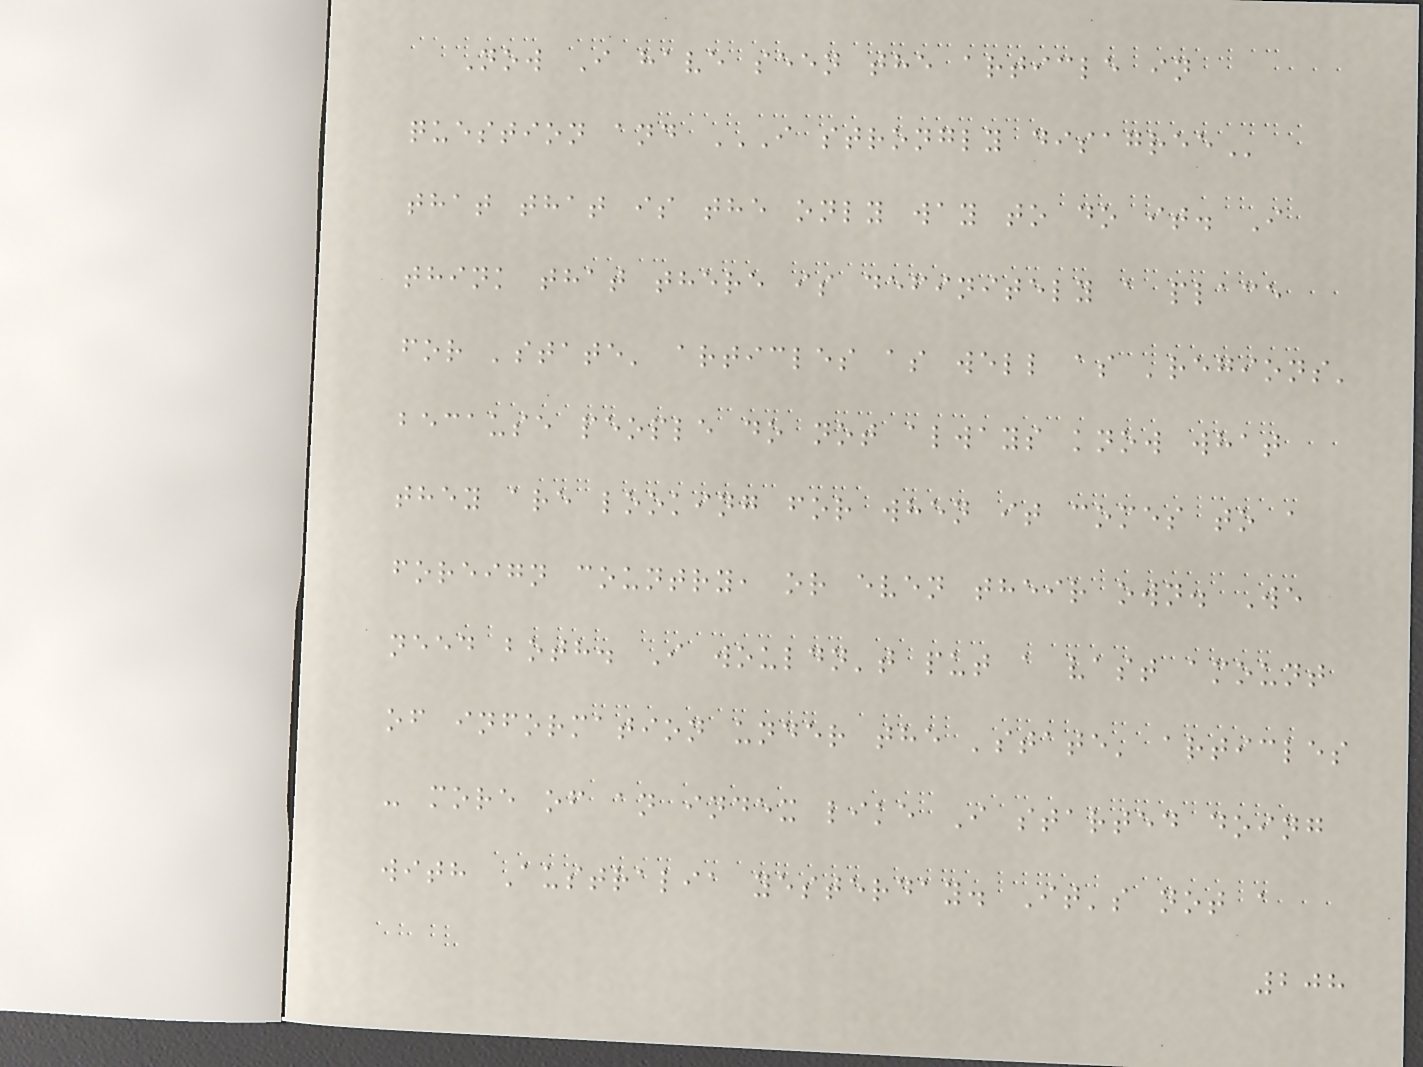Now I have seen the article in
question and I STRONGLY DISAGREE
that that is the only way to do it. I
think that there is definitely a place
for 'state' articles as well as 'regions'
because people do not always know what
they are looking for when it comes to a
foreign country, or even their own. We
need both. I wouldn't put a vast amount
of information under the 'state' articles
- more of an index like I started doing
with Australia yesterday. It's not a
208
